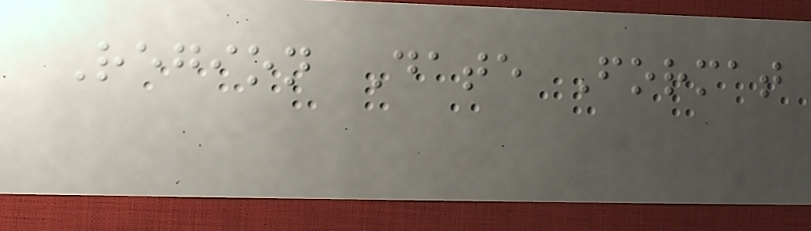Region Date Format
